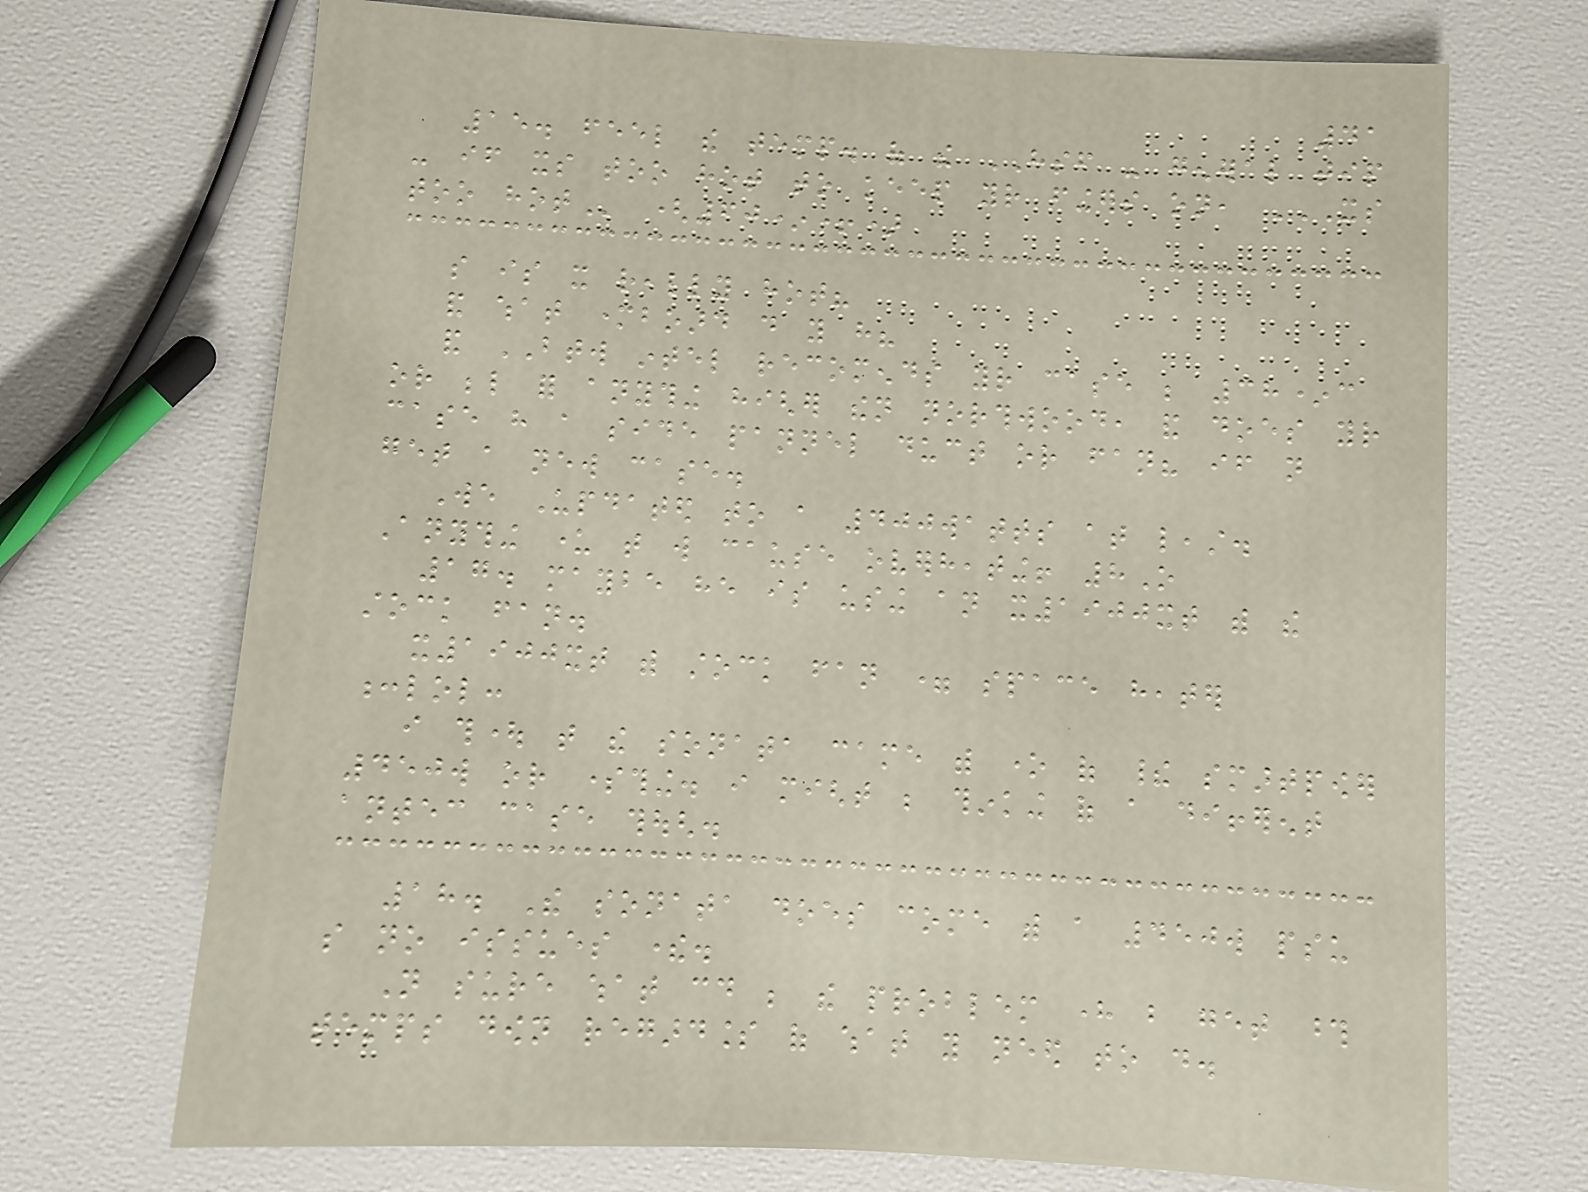41
15. feel the temp. of the HSF - general tip
- if its too hot to keep your fingers on, ITS
TOO HOT (60*+)
so is it really hot?
and what motherboard do you have?
and BTW intel recomends your case be 38*c
or below for anything higher then northwood, and does your
case have a side pannel duct or fan? if not
get a new case.
We Updated to a 400watts at least.
Anything under that will cause overheating! 8O
17. maybe he is using an x1900xt with the
stock fan.
x1900xt with stock fan = space heater
:lol:
i thought that the sonata came with one of their smartpower
450w or something. i might be thinking of a different
antec case though.
18. The sonata does come with a 450w psu
so no issues there.
Not sure what could be the problem here but get those
temps down regardless of what you need to do.
